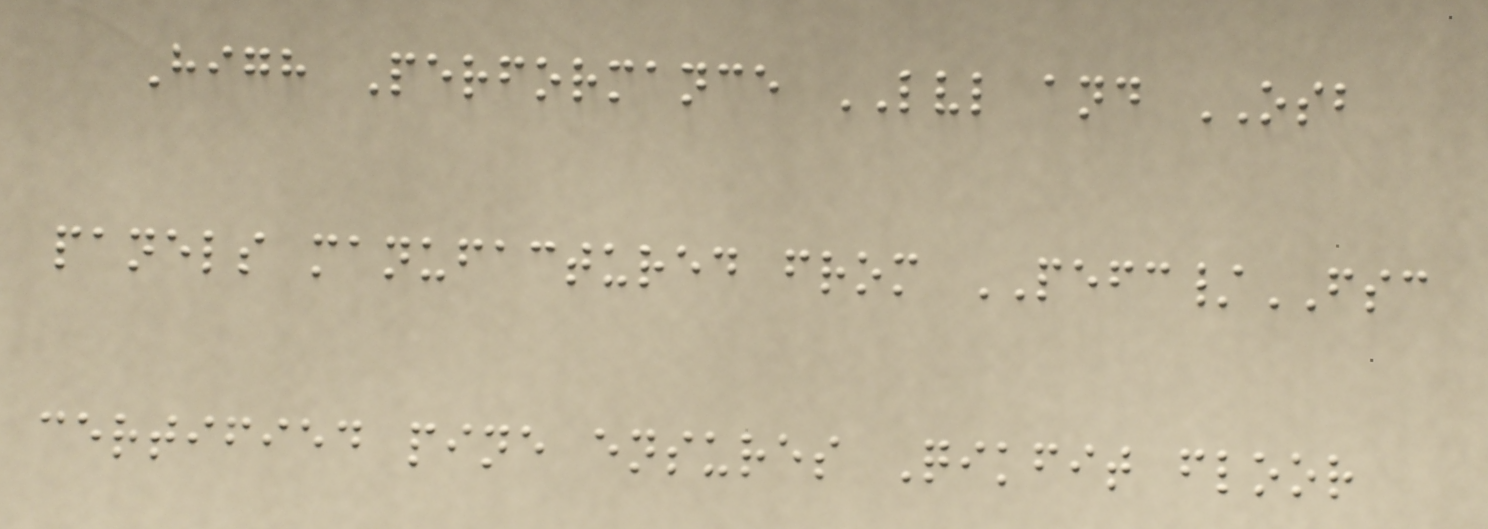High Performance LVL and OSB
panels manufactured from PEFC/FSC
certified pine ensures Qikfit floor
